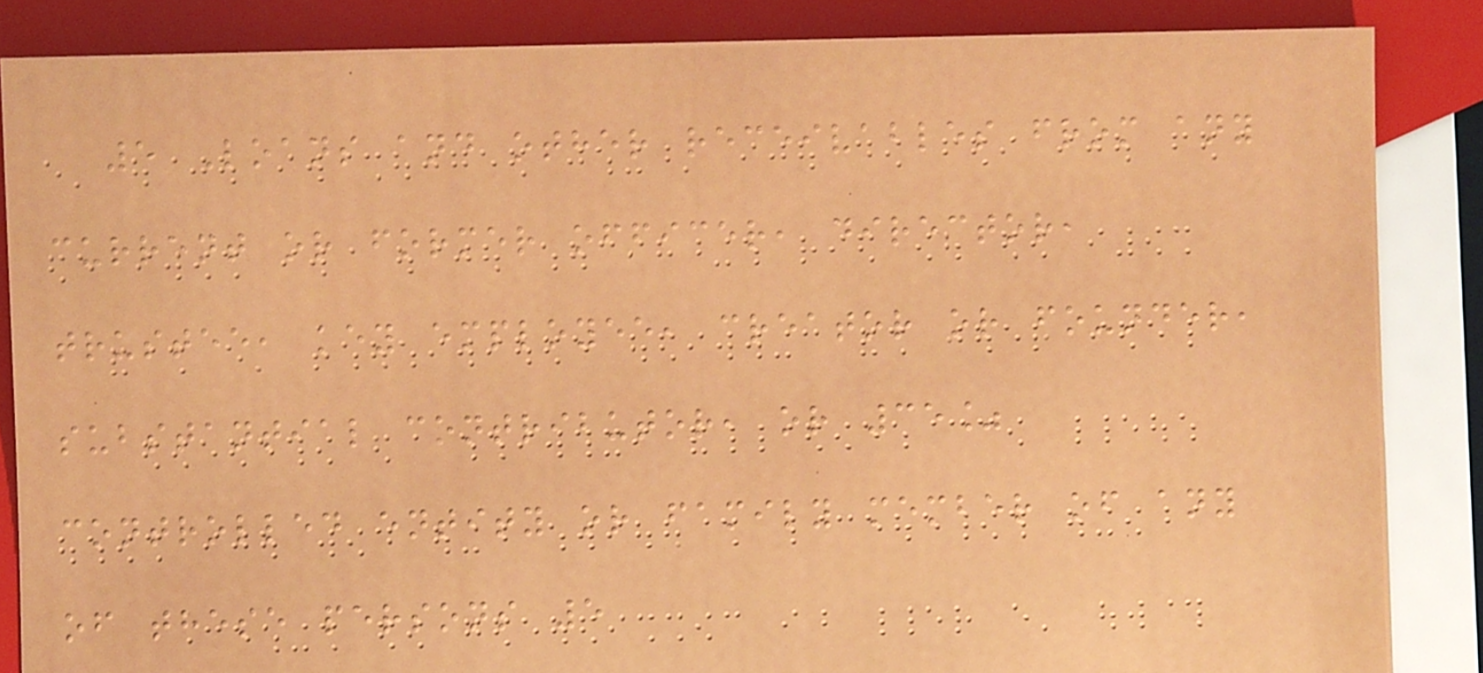5 Loans and other receivables from any
current or former officer, director,
trustee, key employee, creator or founder,
substantial contributor, or 35%
controlled entity or family member of any
of these persons 5
